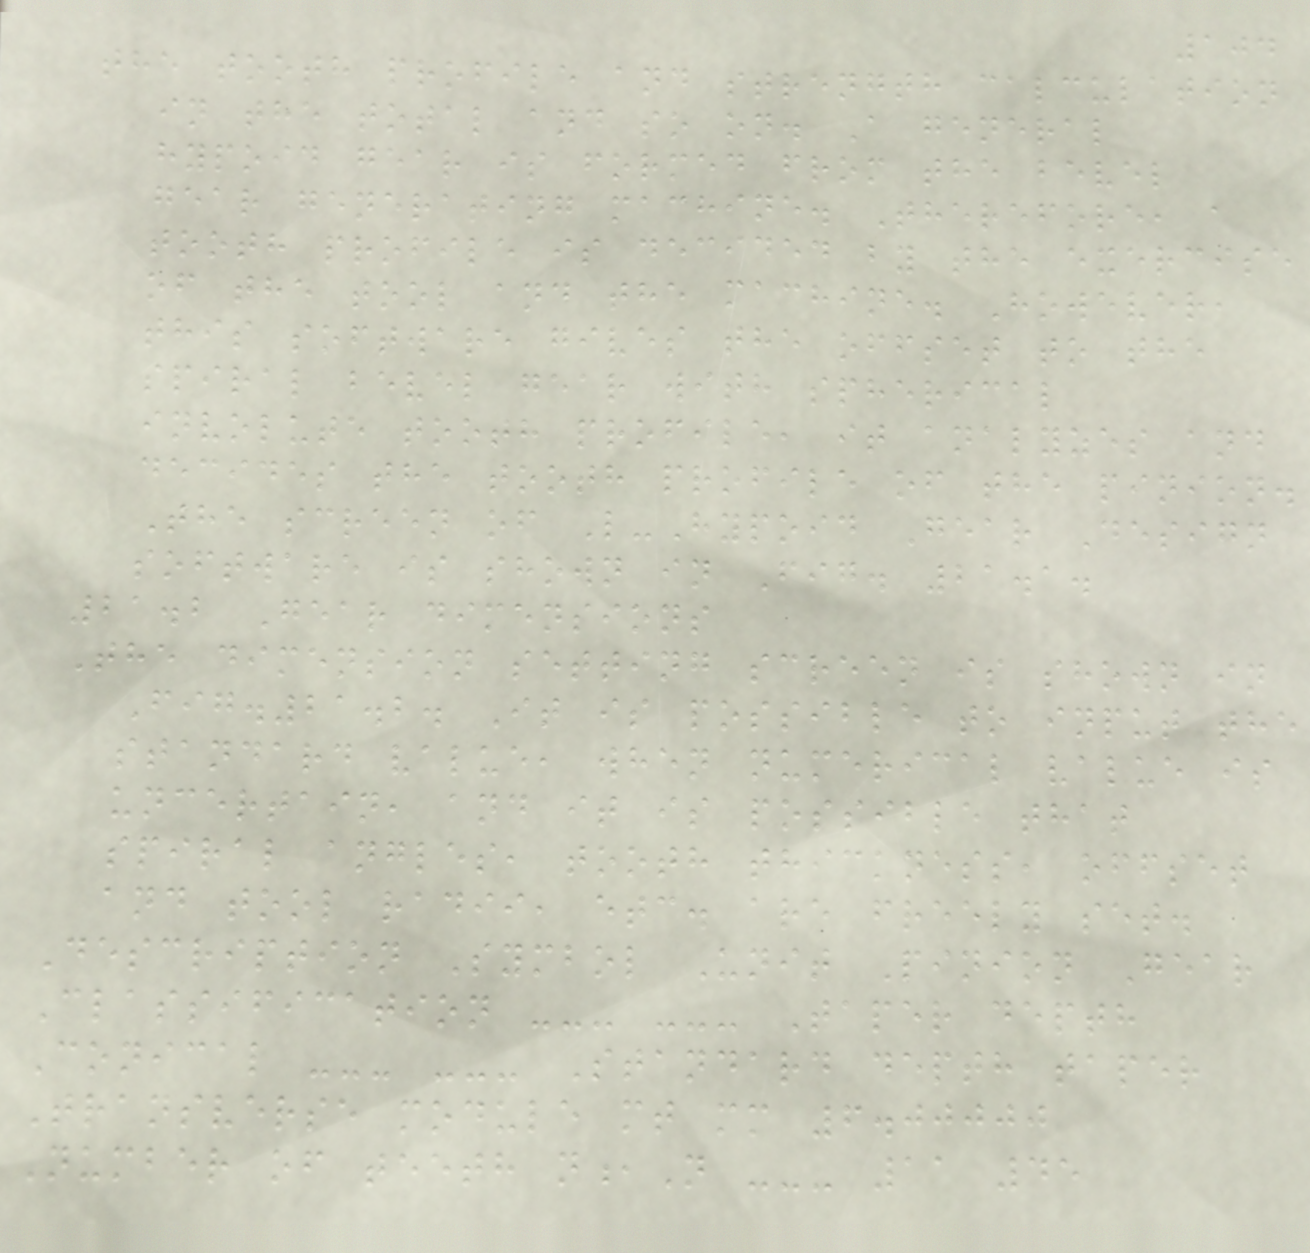104
the tooth profile and strength calculation
in the total and so on. A general
hypoid gear is formed from the bevel
gear generating machine. Therefore, a
tooth profile is decided by the exercise
of the tool and the machine. However,
this software gives the offset to the
spiral bevel gear with spherical
involute tooth profile, it analyzes and
decides the tooth profile of the pinion.
The screen of L-Hypoid Gear Design
software is shown in Fig. 21.1.
21.2 Gear dimensions
The dimension setting screen is shown in
Fig.21.2. It is possible to input the
standard value, when numerical value is
uncertain, and it is possible that
spiral angles, tooth thickness, offset
and tool radii, etc. are freely set.
Description Symbol Unit Pinion Gear
Classification --- --- Taper depth
Conical --- --- Standard depth taper
Transverse module mt mm 6.00000
Number of teeth n,N --- 11 45
